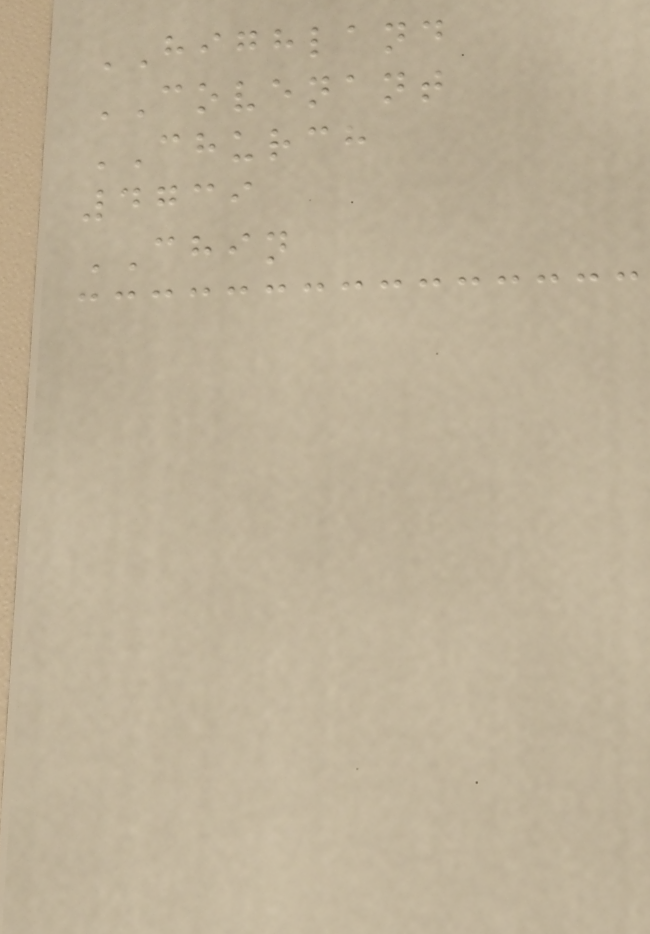HIGHLAND
COVENANT
CHURCH
4739
CHIN
